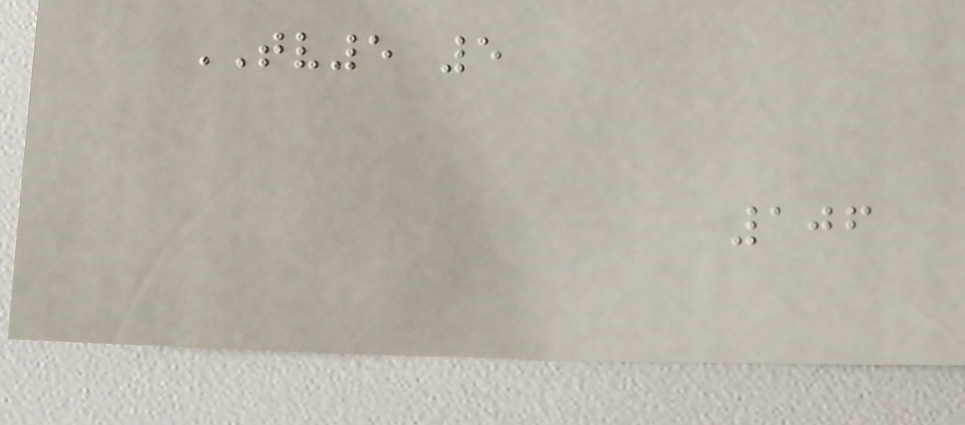TV5 5
106
